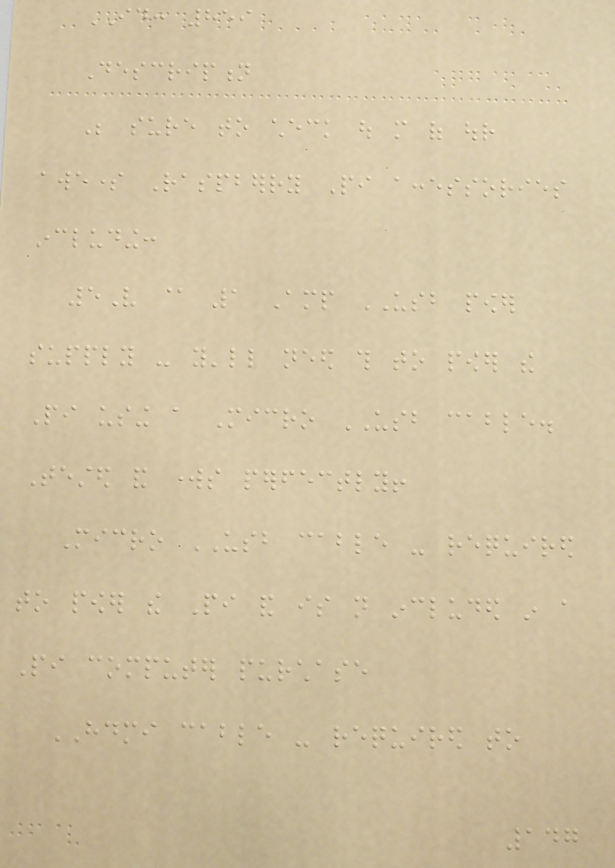ID: 859
Description
Be sure to check out more of our
awesome Raspberry Pi accessories
including:
5V @ 1 Amp USB power
supply - you'll need this to power the
Pi using a Micro USB cable.
Tested and works perfectly!
Micro USB cable - required
to power the Pi and is not included in a
Pi computer purchase
HDMI cable - required to
147
